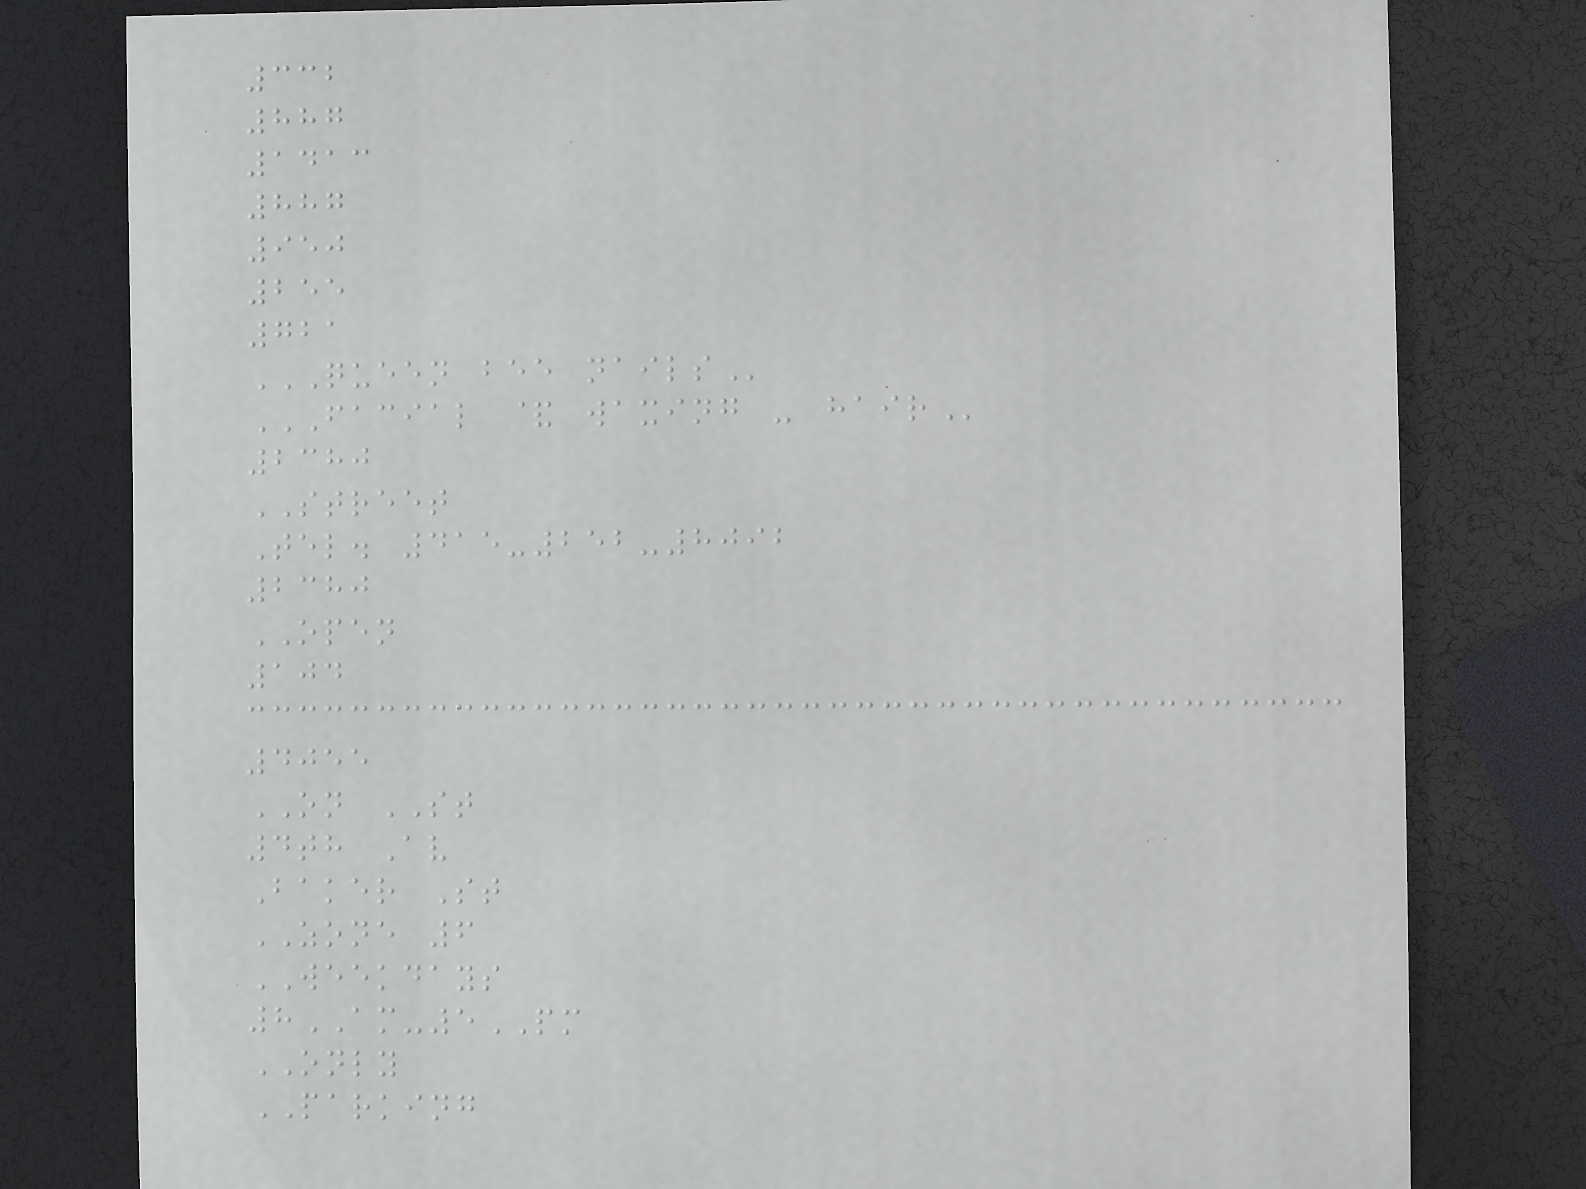332
887
1413
887
950
255
721
QUEEN BEE NAILS
FACIAL & WAXING - HAIR
2380
STREET
Tel. 415-252-8092
2380
OPEN
104
4055
ON ST
4th Av
Baker St
ZONE 6
WEEKDAYS
8AM-5PM
ONLY
PARKING
